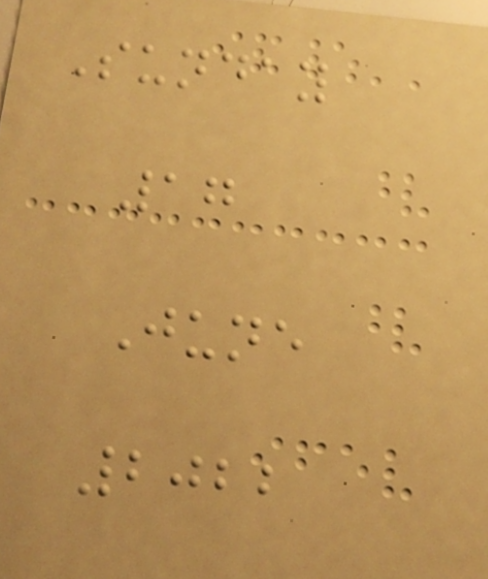Sunday
17
June
2022
